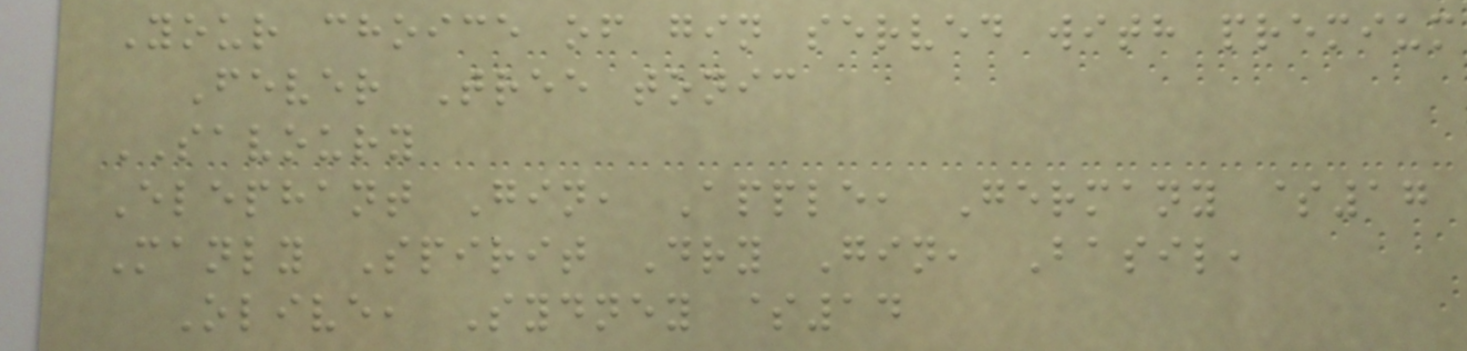Your choice of gin served with premium
Fever Tree tonic
SAVOURY
Elephant Gin, Apple, Germany $17
Manly Spirit Dry Gin, Basil,
Olive, Sydney $14
